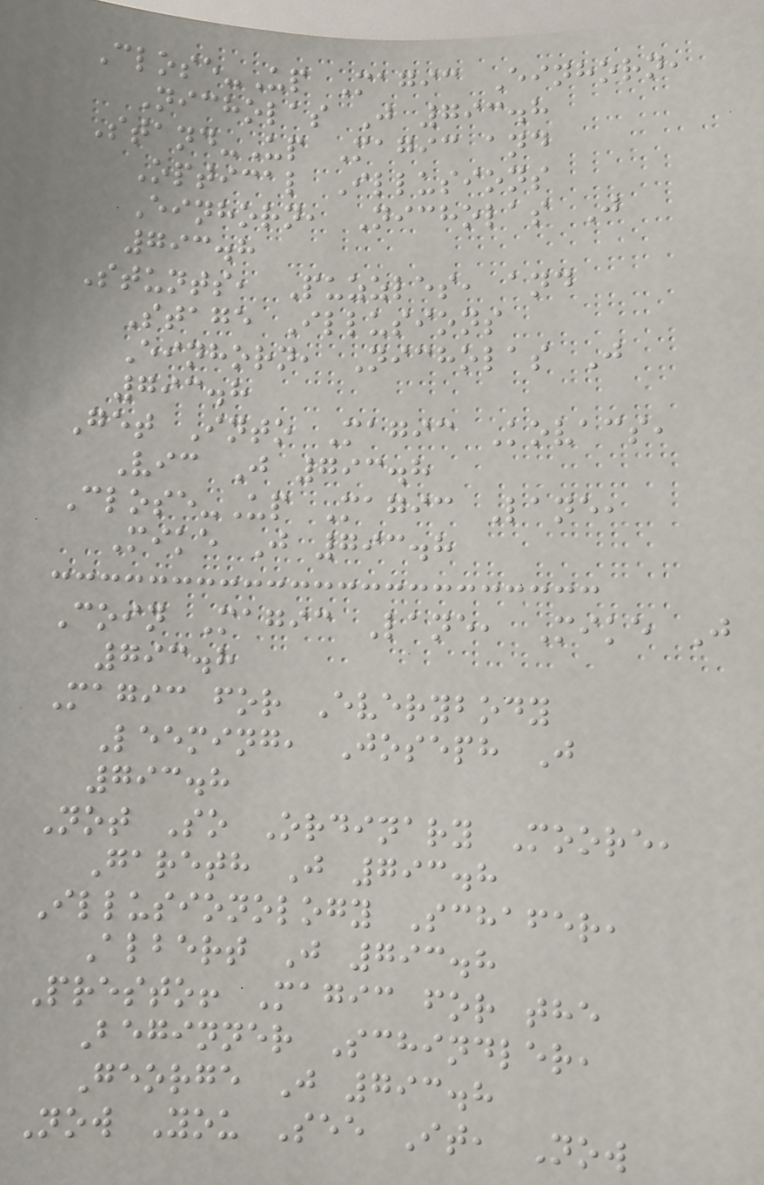Close-Up Magic Einhorn,
Nicholas J 793.8
Stand-Up Magic and
Optical Illusions
Einhorn, Nicholas J
793.8
Stunts, Puzzles, and
Stage Illusions
Einhorn, Nicholas J
793.8
Get Into Magic Kovacs,
Vic J 793.8
Close-Up Magic Lane,
Mike J 793.8
Coin Magic Lane, Mike J
793.8
Magic for Everybody
Leeming, Joseph J
793.8
Not So Ordinary Moore,
Gareth J 793.8
Illusionology Schafer,
Albert J 793.8
Presto! Magic for the
Beginner Schindler,
George J 793.8
Now You See It, Now
